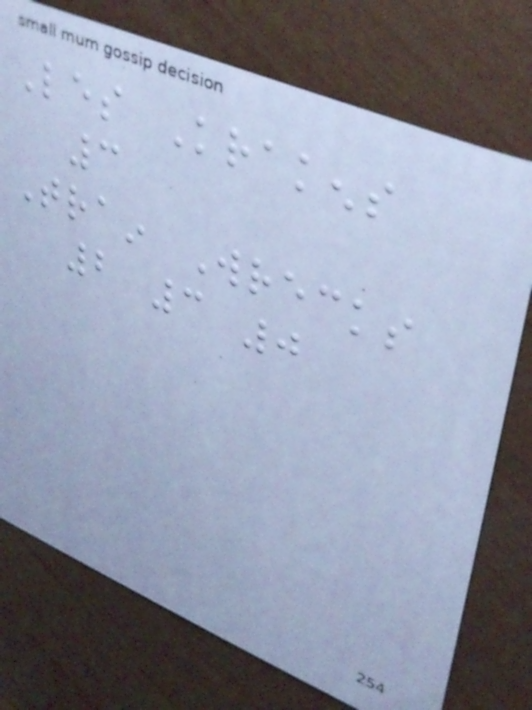Les Krakens
3
Train Wrecks
2 3 0
